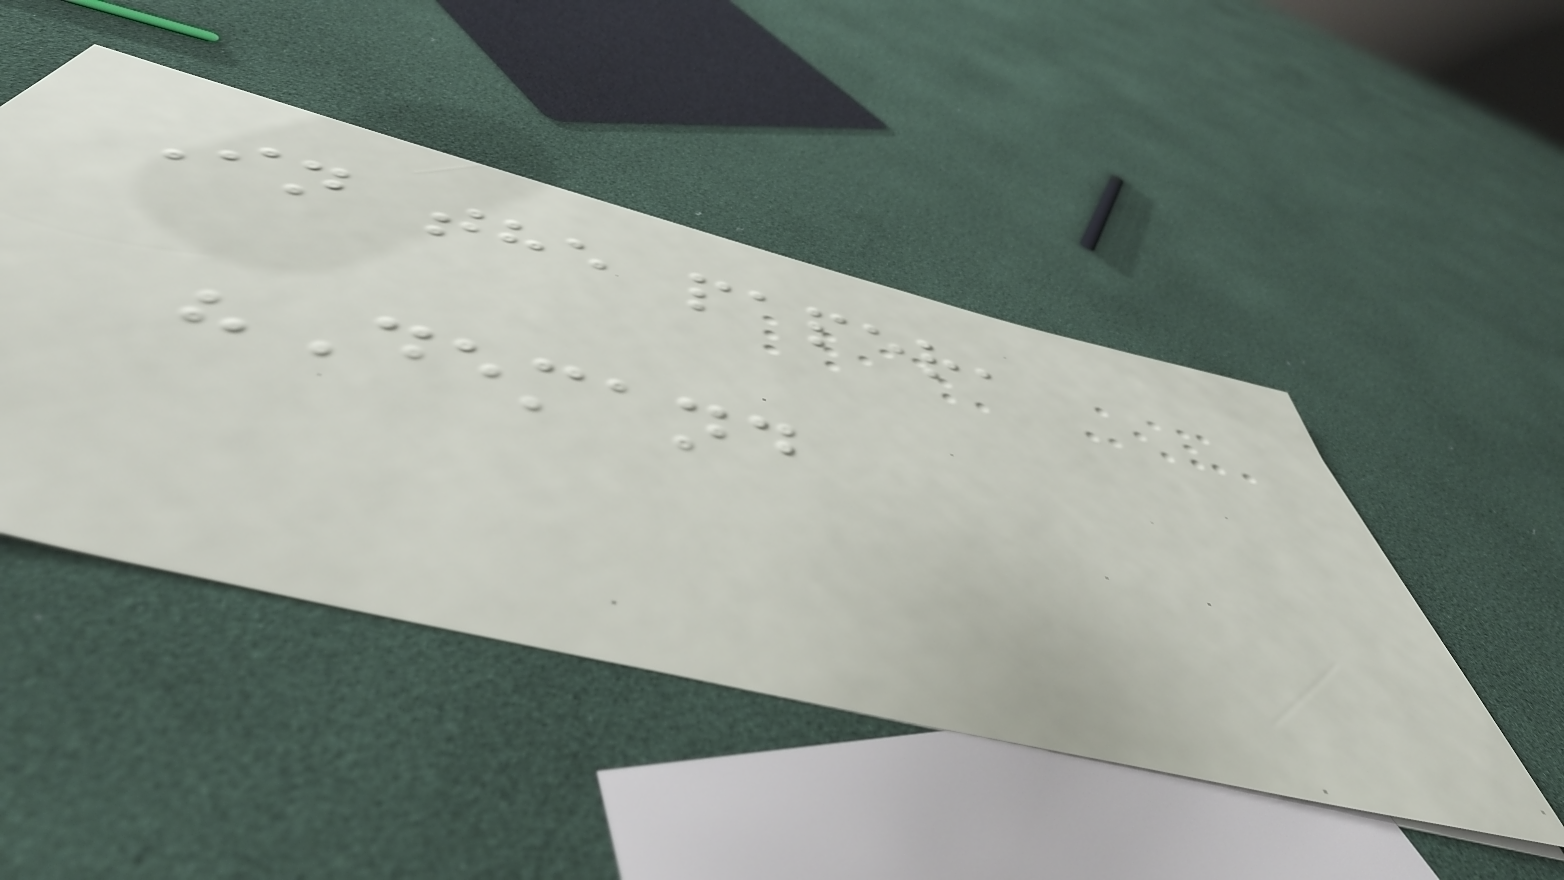In the paper,
"Demand
